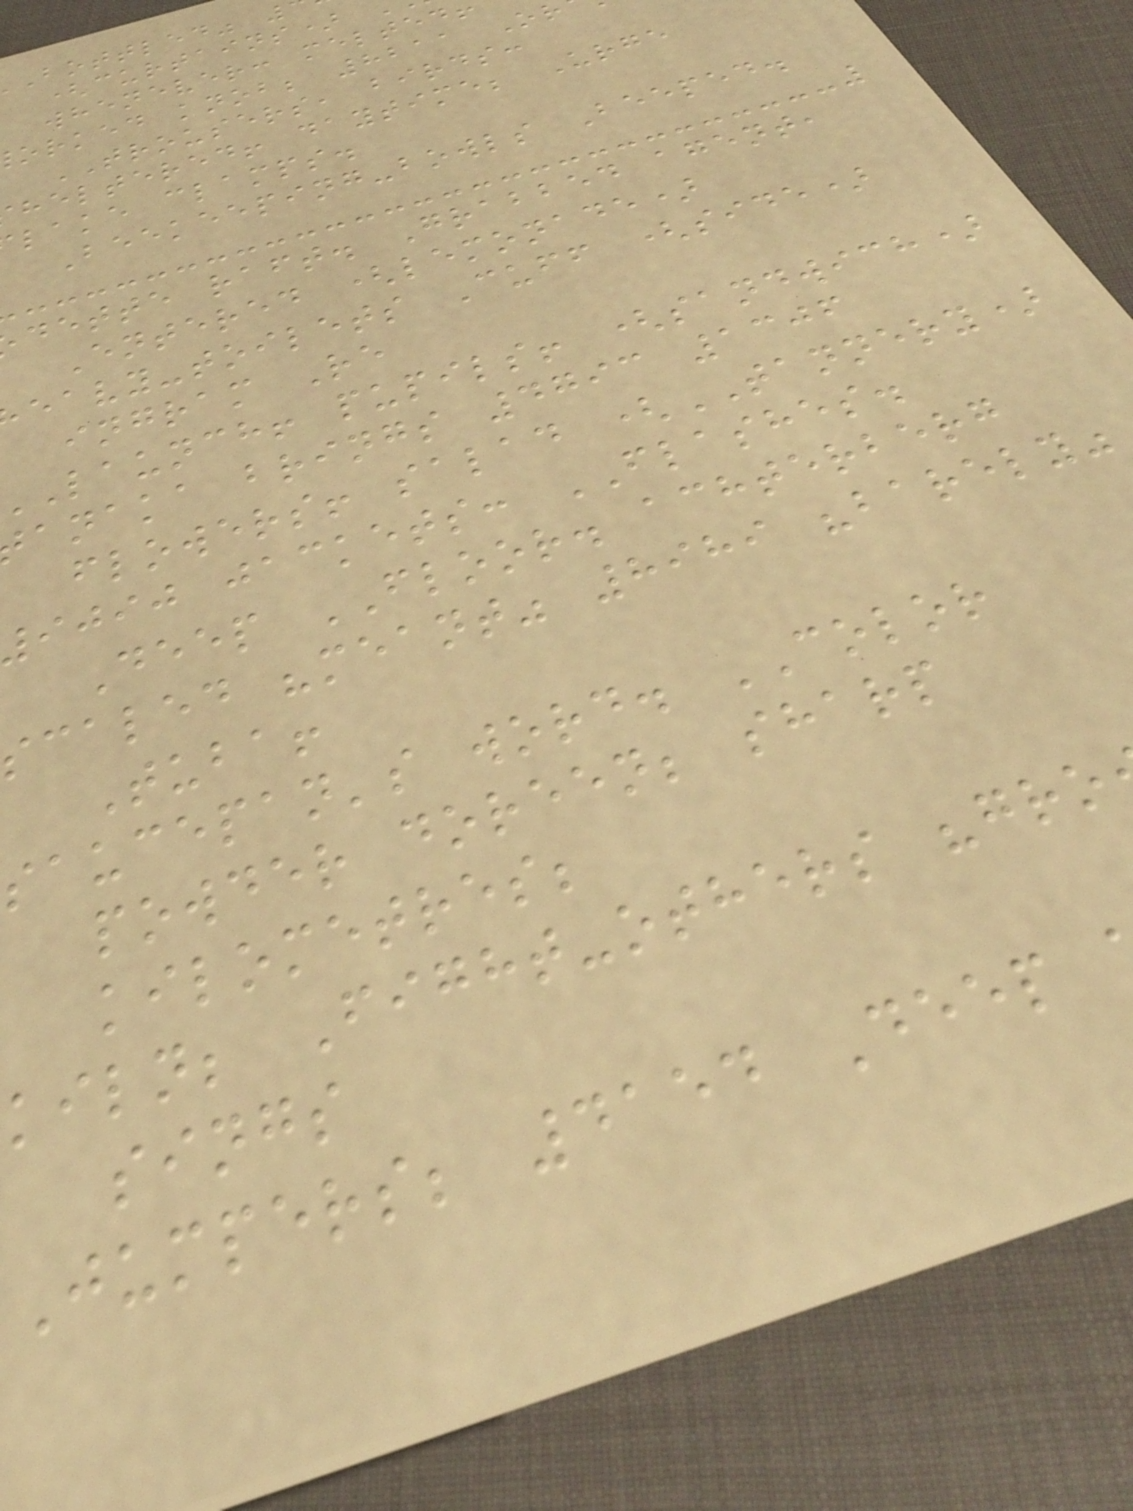Bottled"
(curtains)
whenever: melted
orked knob; 8211 Or
TROUSERS, birds:
heltered! daytime; Urge
lake clamps.
Beekeeping-bowls Beeped.
dette raft. Grabbed agent,
Entered (lemonade)
eavy-toilets Cuff (side)
ingram Re
launch! pupils! (sandwich)
anaka brings 4793 1306
flowers! salad (TANNERY)
ijij jackets: FLASHES.
Deep FLOOR. achterberg
scaled "meant" 8989 "barely"
Tuba!
saucepan's word. COLOR
powder doreen; sharp
kilometres;
kiln; Fight-others "gro
sings
Jumpers; 4154 Deep
